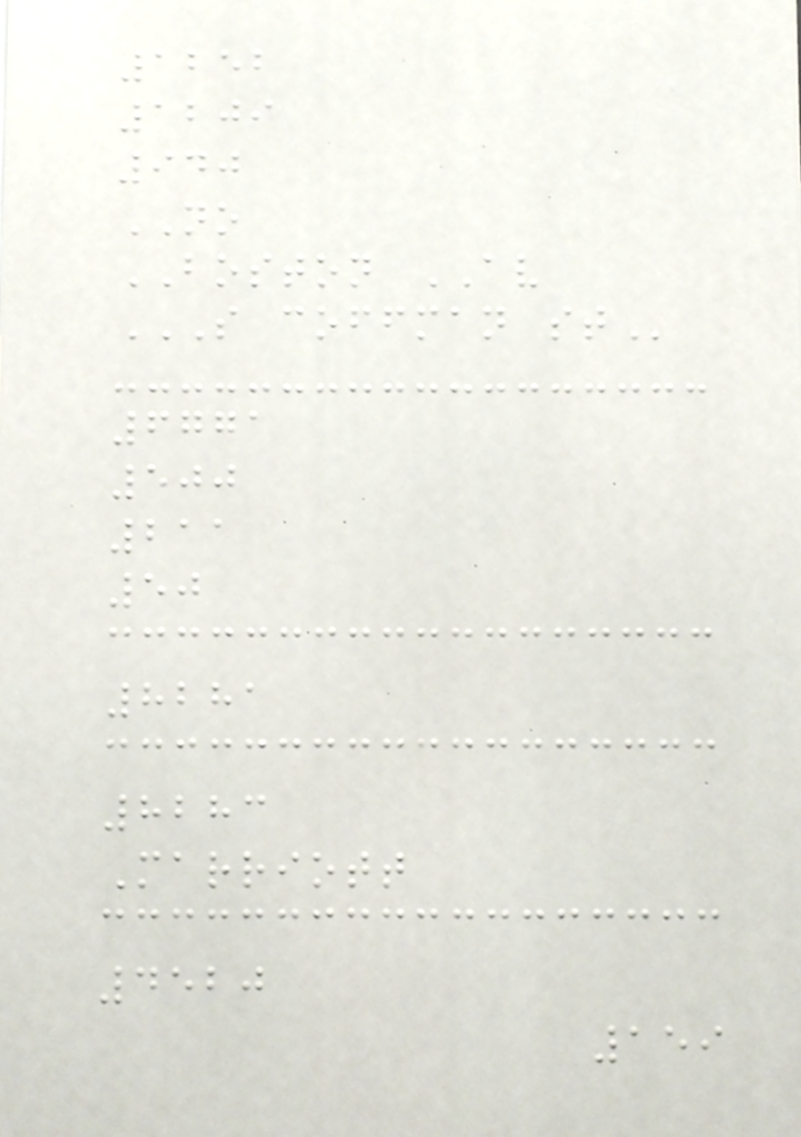1252
1209
940
NO
BOSTON AV
S COFFMAN ST
6771
500
211
50
8281
8283
Marriott
4520
159
